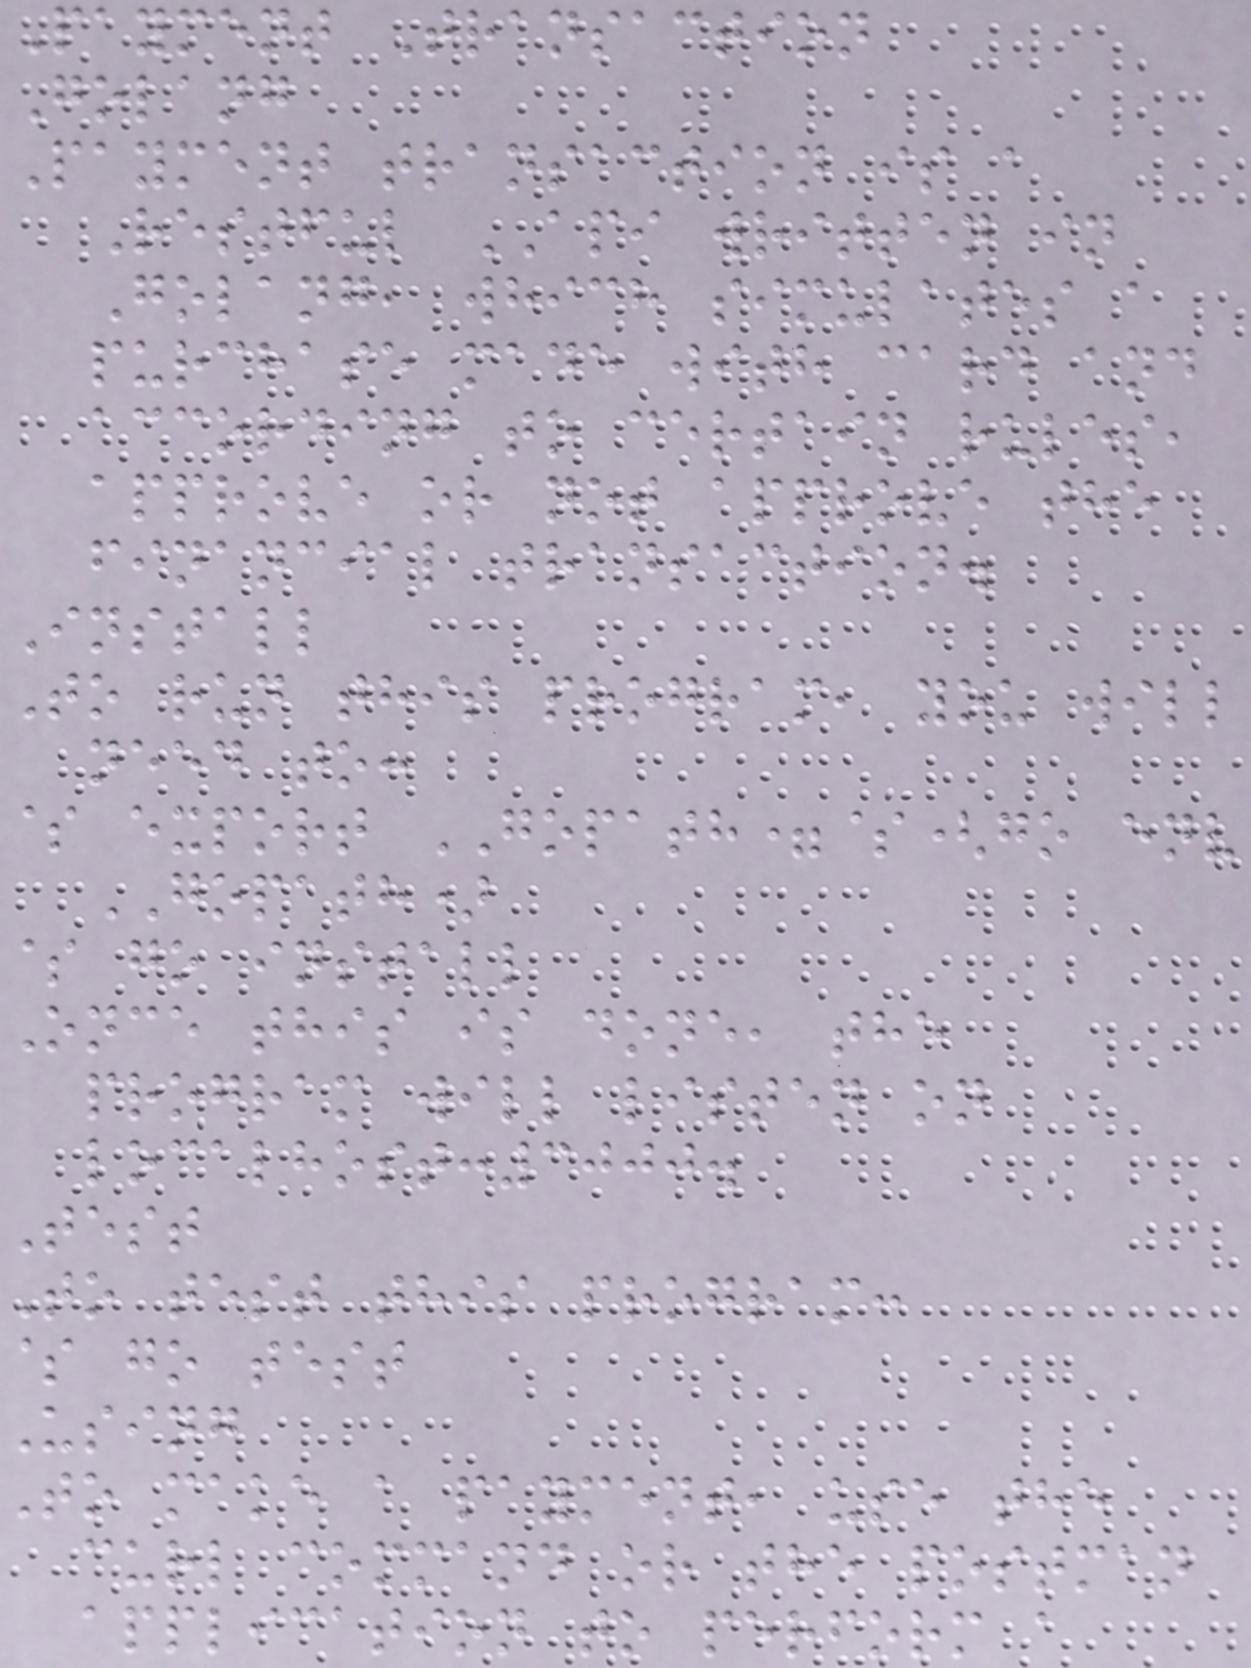Payment Transaction
Golang
Payment transaction is a
Restful API written in
Golang, which simulates a
purchase made with card and
according to certain rules,
approve or not approve the
financial transaction.
Install
To run this program, you will
need to:
$ export GOPATH=$(go env
GOPATH)
$ go install
Once this is done, the
program will listen on
localhost:3000.
Test
To test this program:
$ go test
using
to make a payment, use the
curl command or the postman
application to perform a
